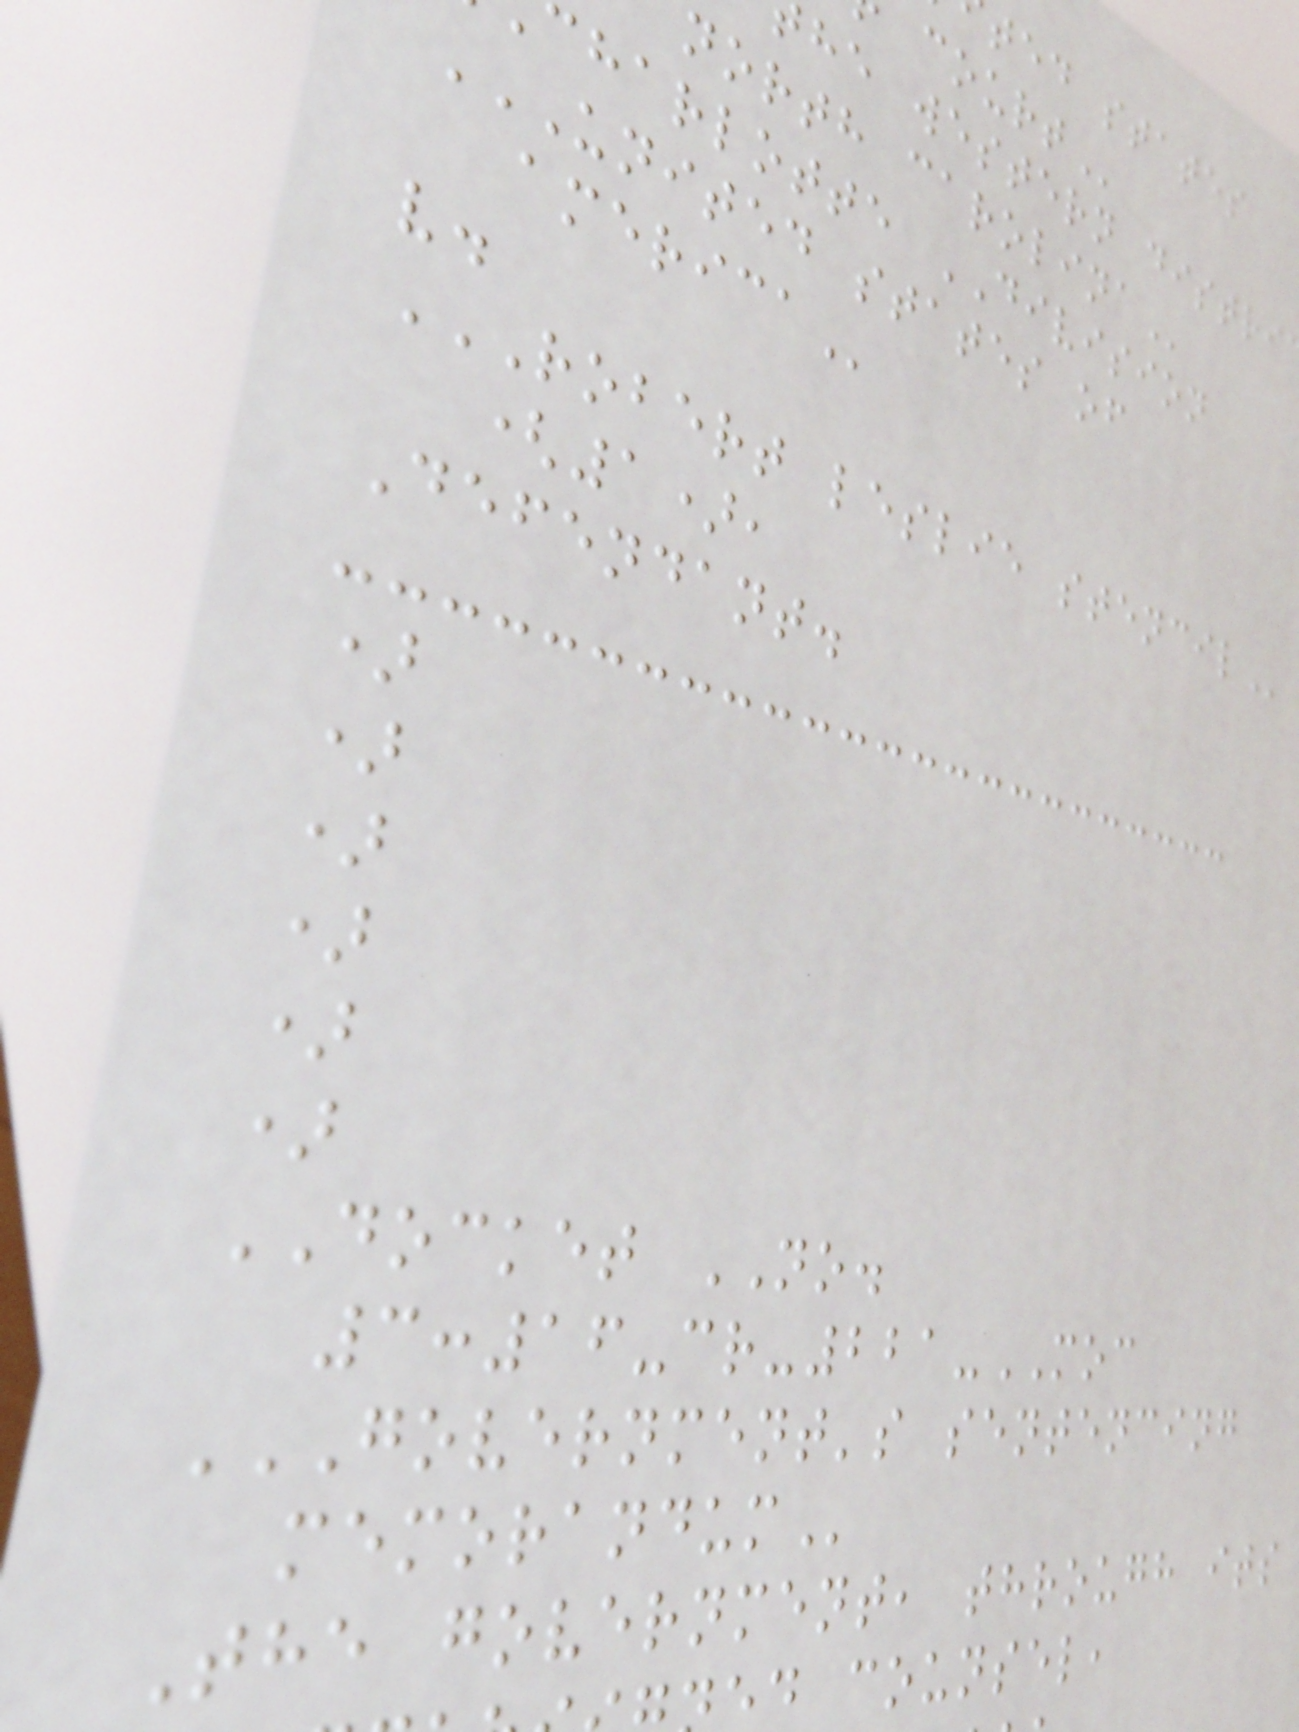ted states
he western
north
charlotte DIVISION
UNITED STATES OF
v.
ROBERT LESLIE STENCIL
(1),
Defendant.
)
)
)
)
)
)
DOCKET NO.
3:16-cr-221-MOC
GOVERNMENT'S SENTENCING
The government, through its
d counsel,
